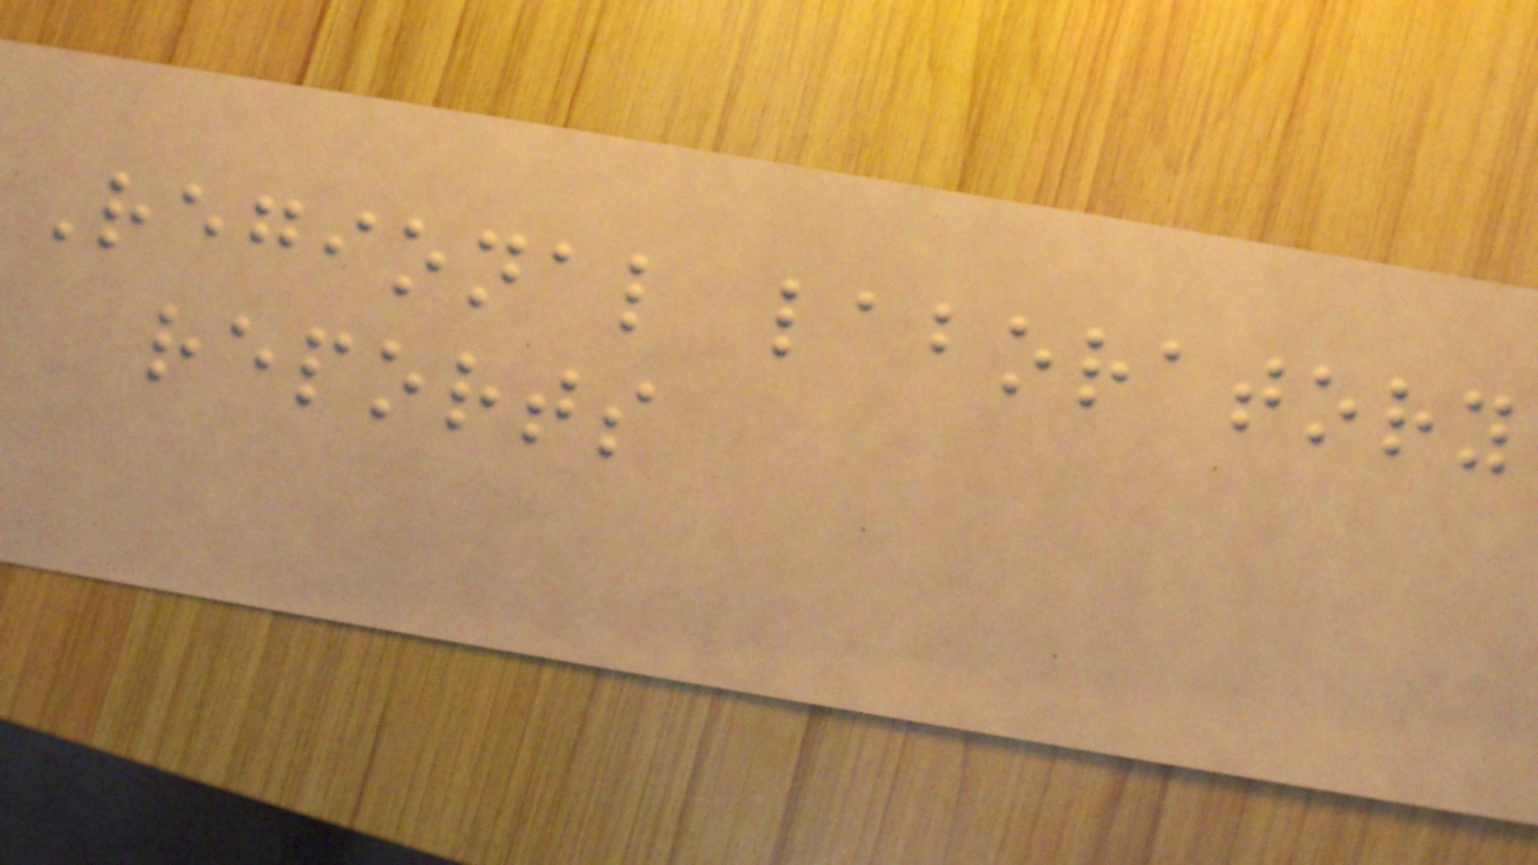Regional laboratory
reports
